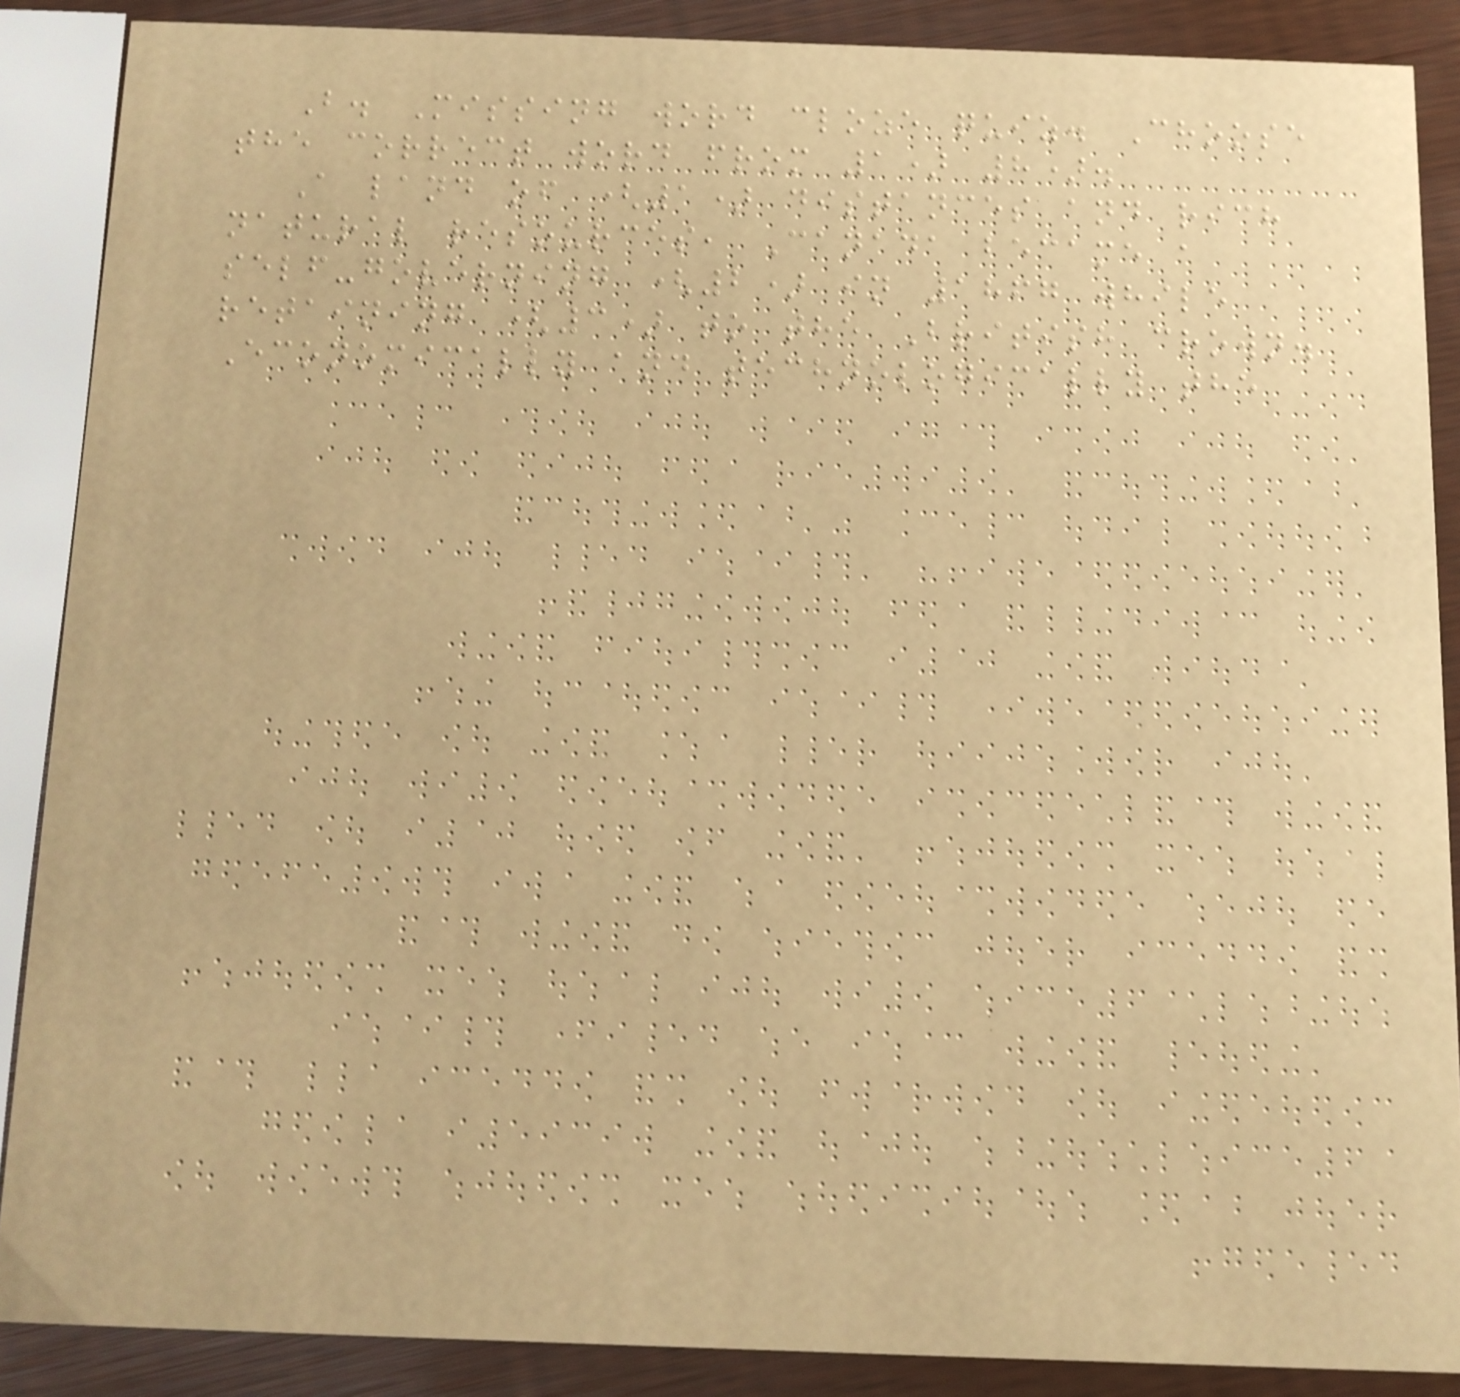B. Missing word cloze quiz. Choose
the correct word from 1) 8).
A land of (1) distances and rich
natural resources, Canada became a
self-governing (2) in 1867 while
retaining (3) to the British crown.
Economically and technologically the
